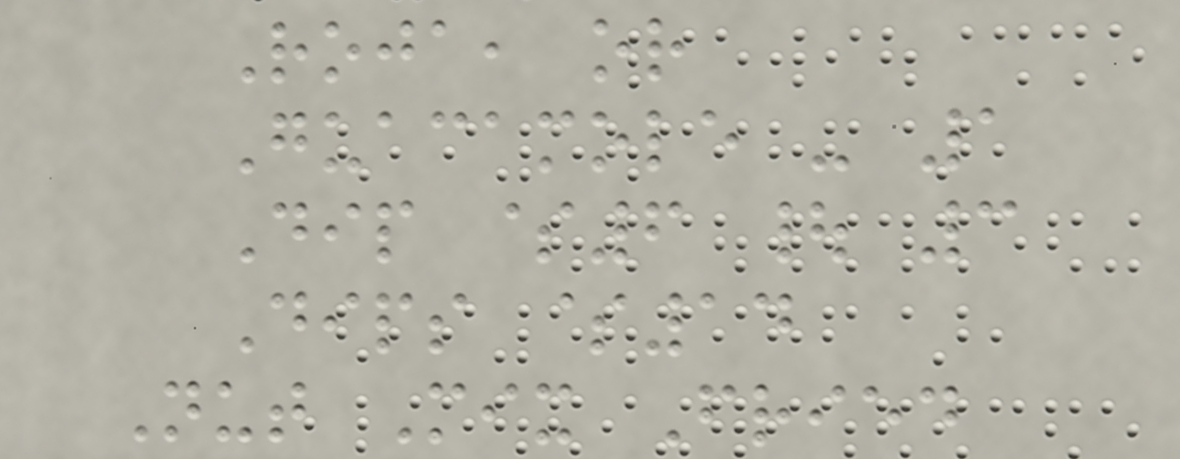Roja, or
Guacamole - 1
Dip $6 | 3
Dips $14
Nut Mix Fried
